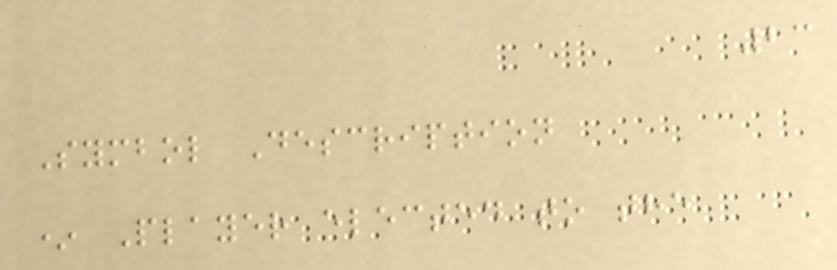23
Symbol Description
* Player elected to the
